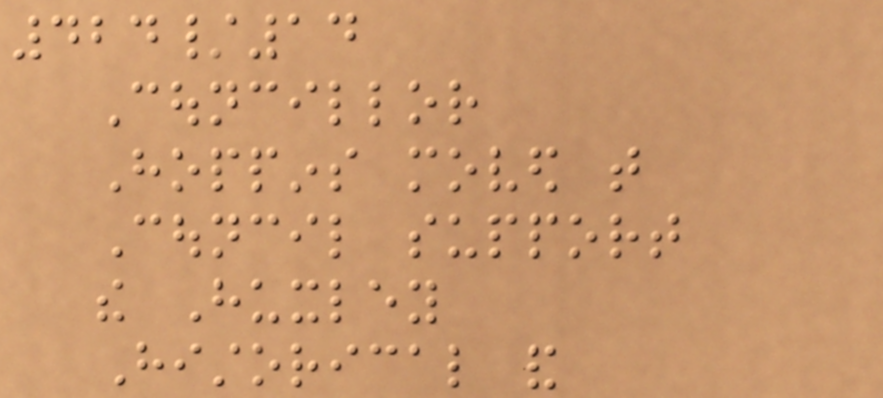424/14
Councillor
Hoppins moved that
Council support
the Huxley
Historical and
